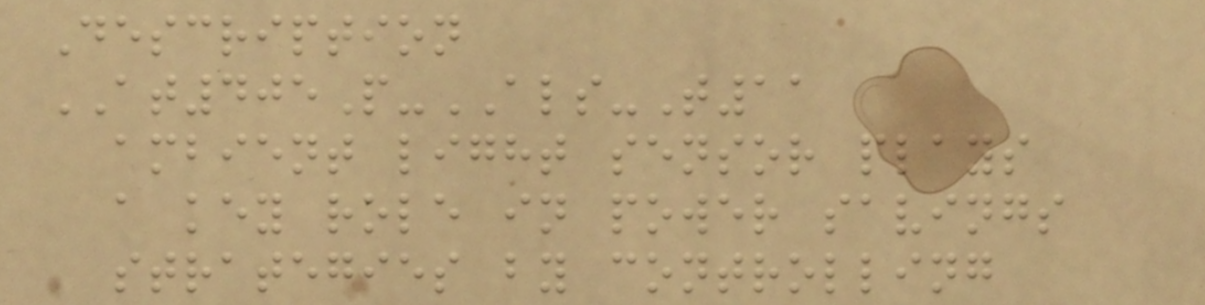Description
AT405P-ALS-T11
ambient light sensor plays
a key role in power savings
strategies by controlling
